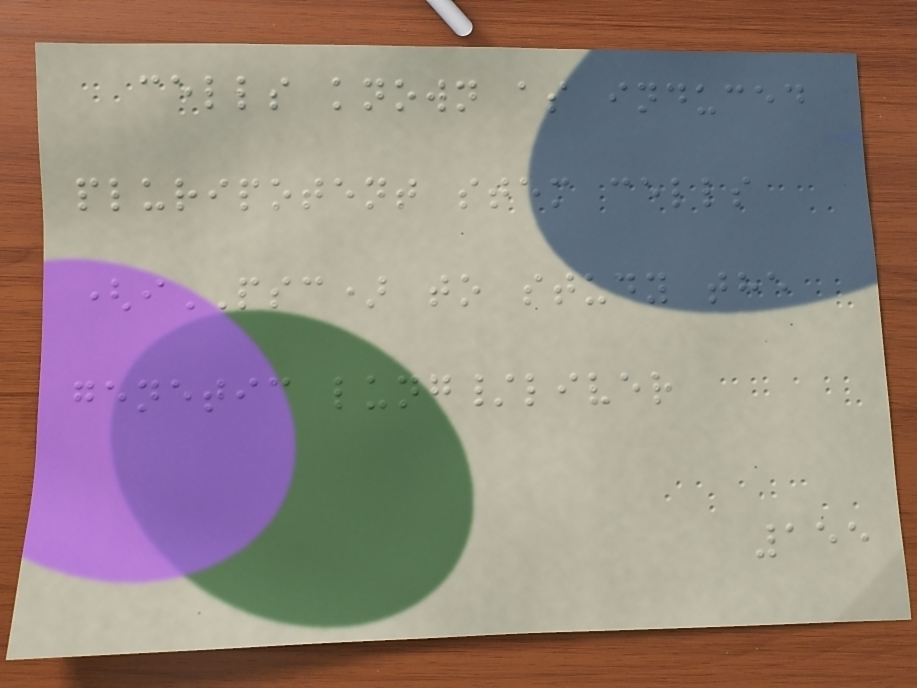cells known as induced
pluripotent stem cells
(iPSC) to study the
genetic lung/liver
155
